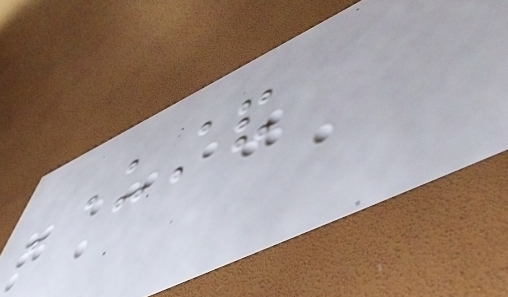Understand
